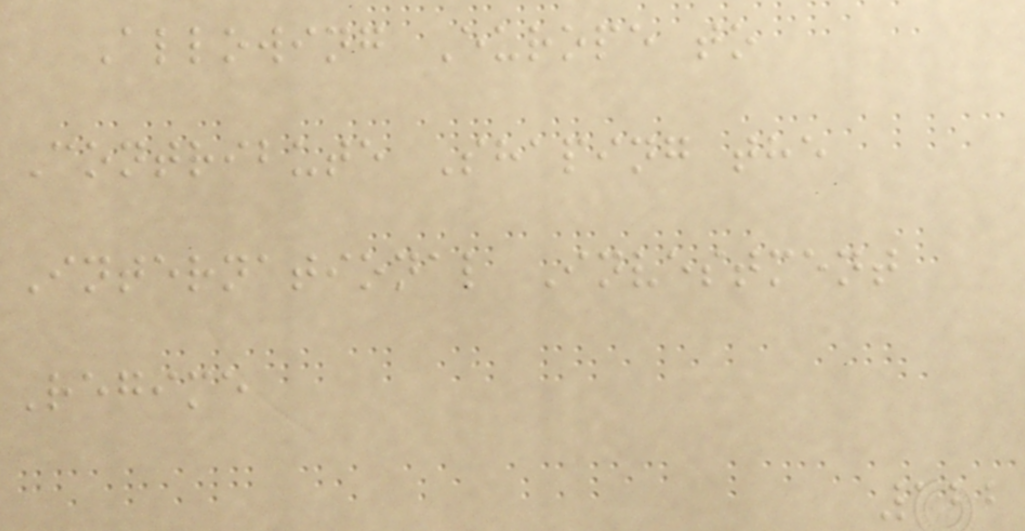Allowing Europe to
Contribute Shaping the
International Investment
Regime
122
